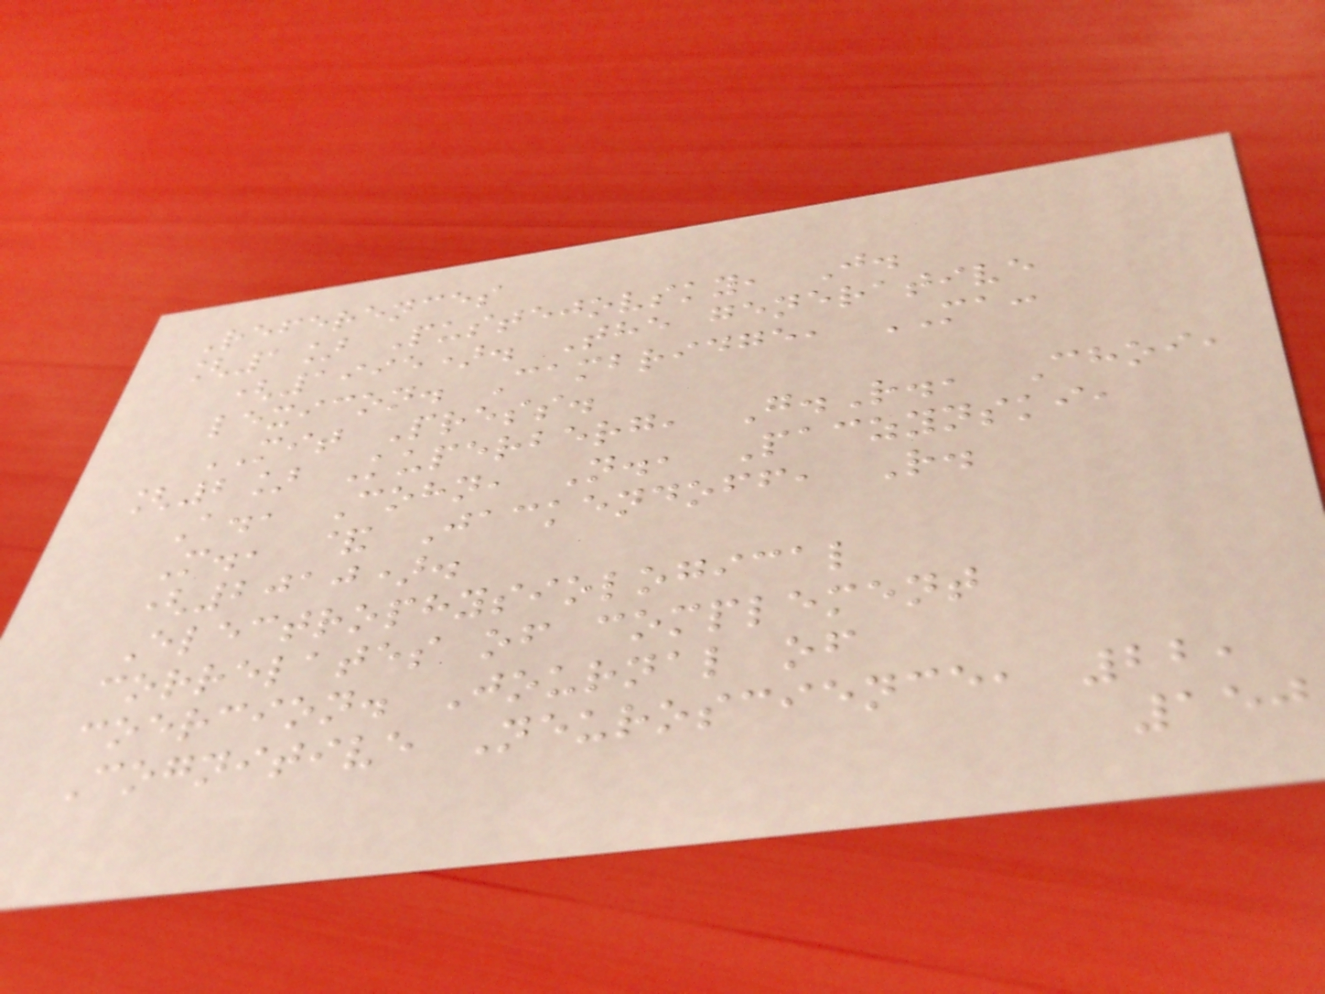References
[1] Pustejovsky, J.
(1995). The generative
lexicon. Cambridge, MA:
MIT Press.
[2] Kuperberg, G.R., Choi,
A., Cohn, N., Paczynski,
M., & Jackendoff, R.
(2010).
Electrophysiological
correlates of complement
coercion. Journal of
Cognitive Neuroscience, 22,
150
